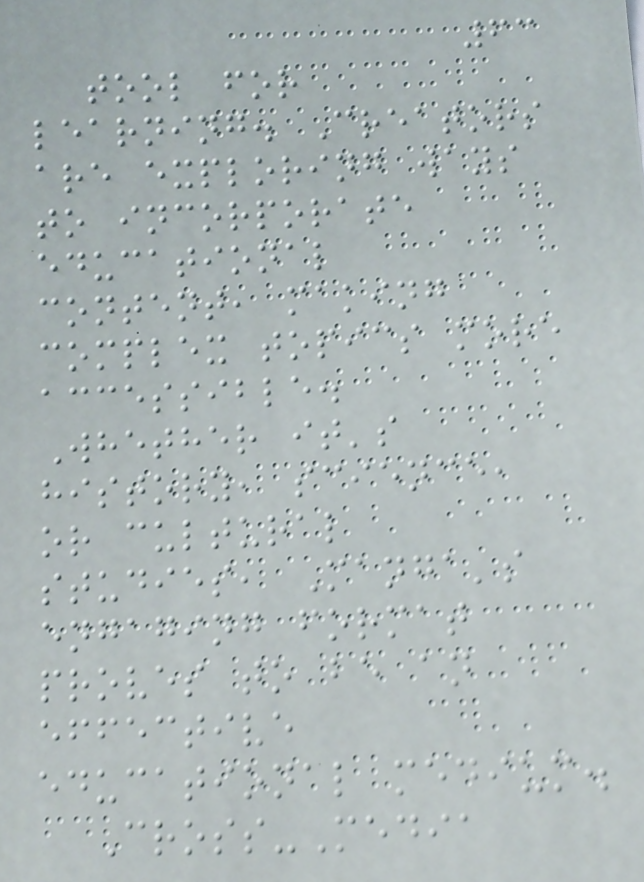63
tool for
learning. Creators
are exploring ways
to incorporate
educational
content, making
complex topics more
accessible.
Whether it's
history, science,
or cultural
studies, Manga's
engaging format
proves to be an
effective
educational medium.
Cross-Media
